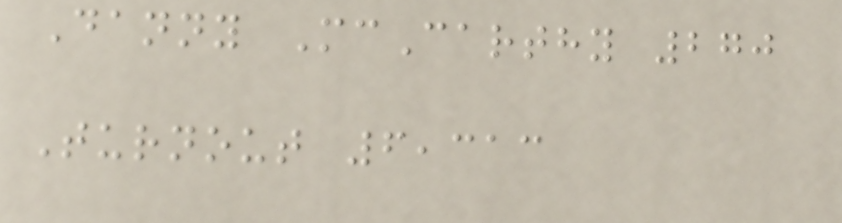Danny McCarthy 270
Turnout 6,313
